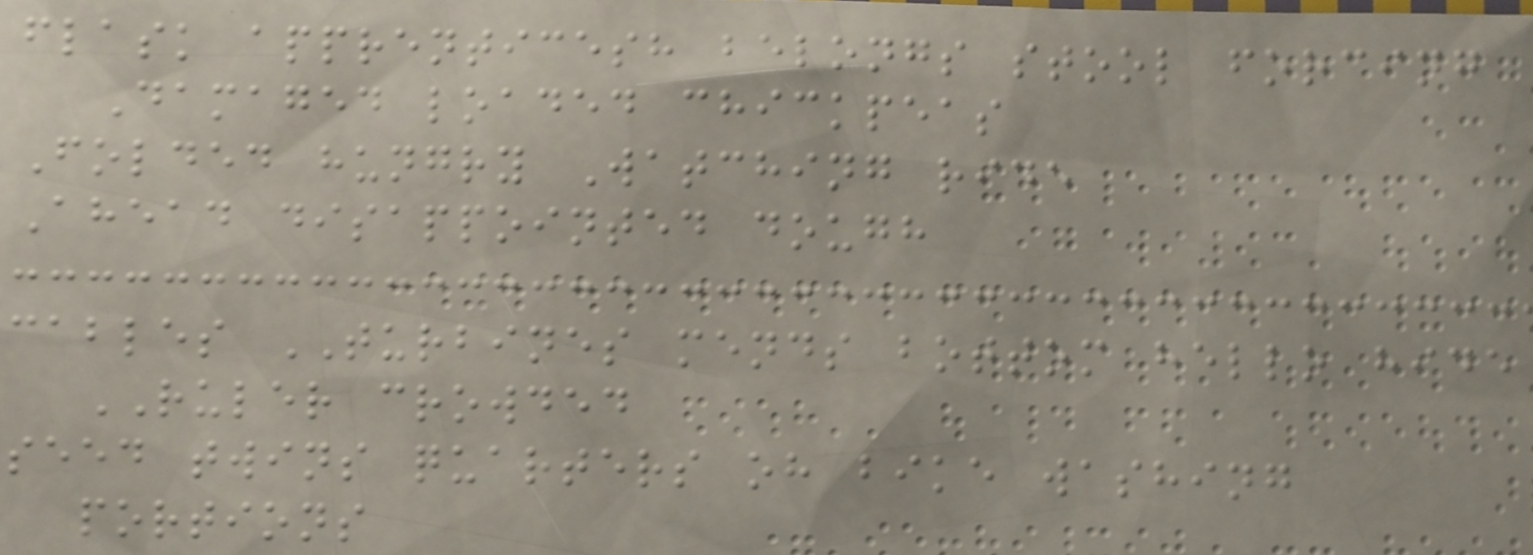flask apprenticesh belongs stool forcing
Damaged loaded chickpeas
Folded hungry Watching ride
Ahead disappointed dough
cables TURBINES mends bottom hello hide
RULER crowded
seed twins quarters oh bike washing
portions
